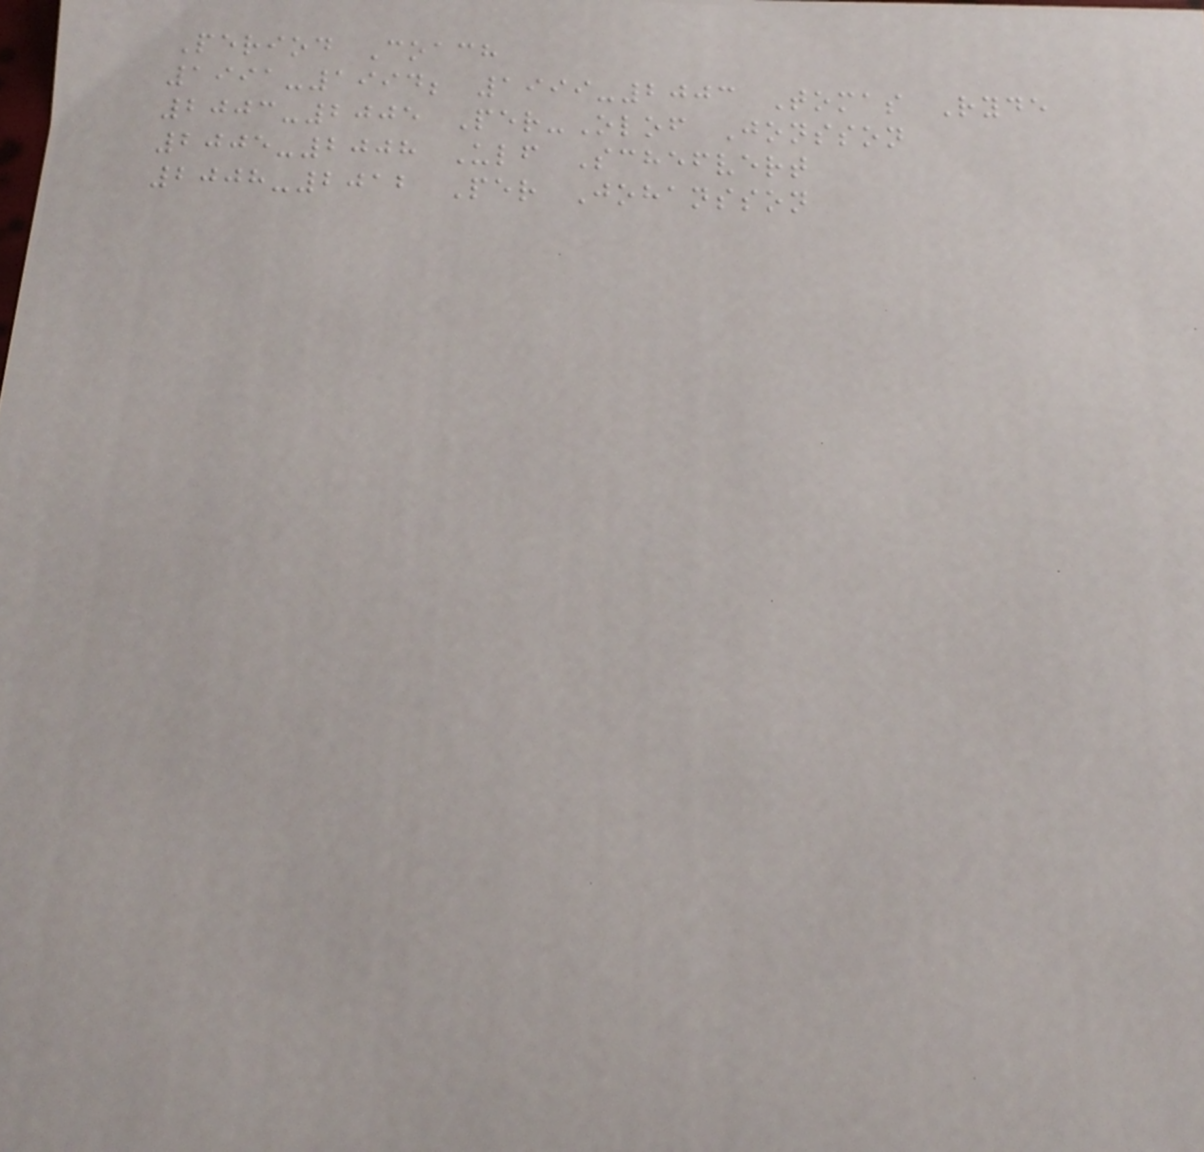Period Coach
1991-1994; 1999-2003 Tomas Ryde
2003-2005 Per-Olof Jonsson
2005-2008 Ulf Schefvert
2008-2012 Per Johansson
